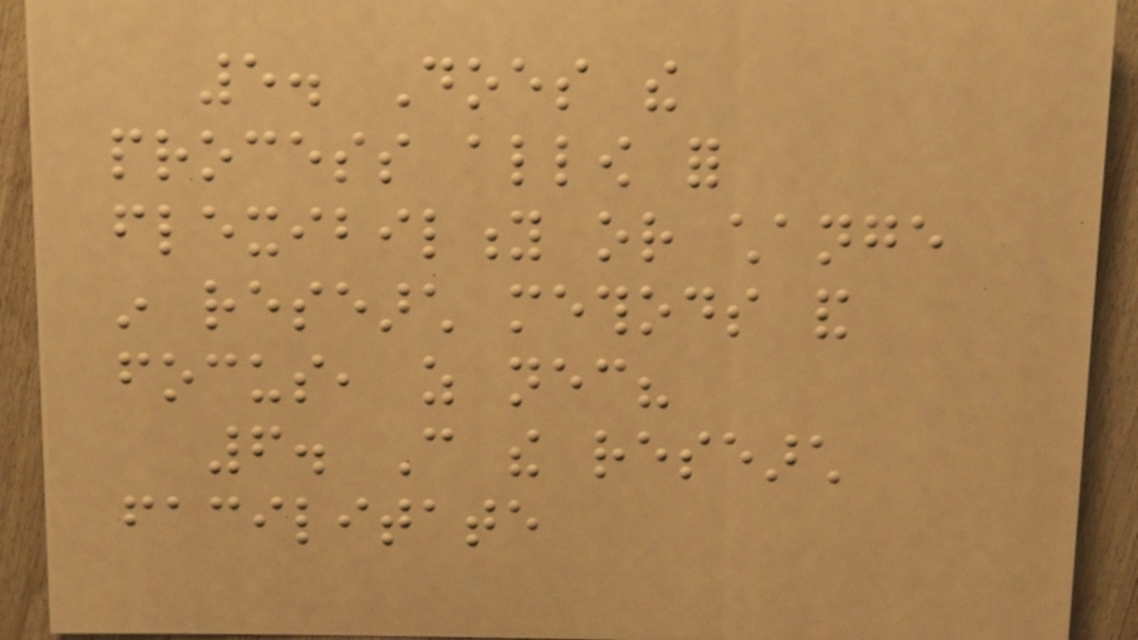5. Does the
process allow for
flexibility or change
in research methods and
focus, as necessary?
6. Can the research
facilitate
